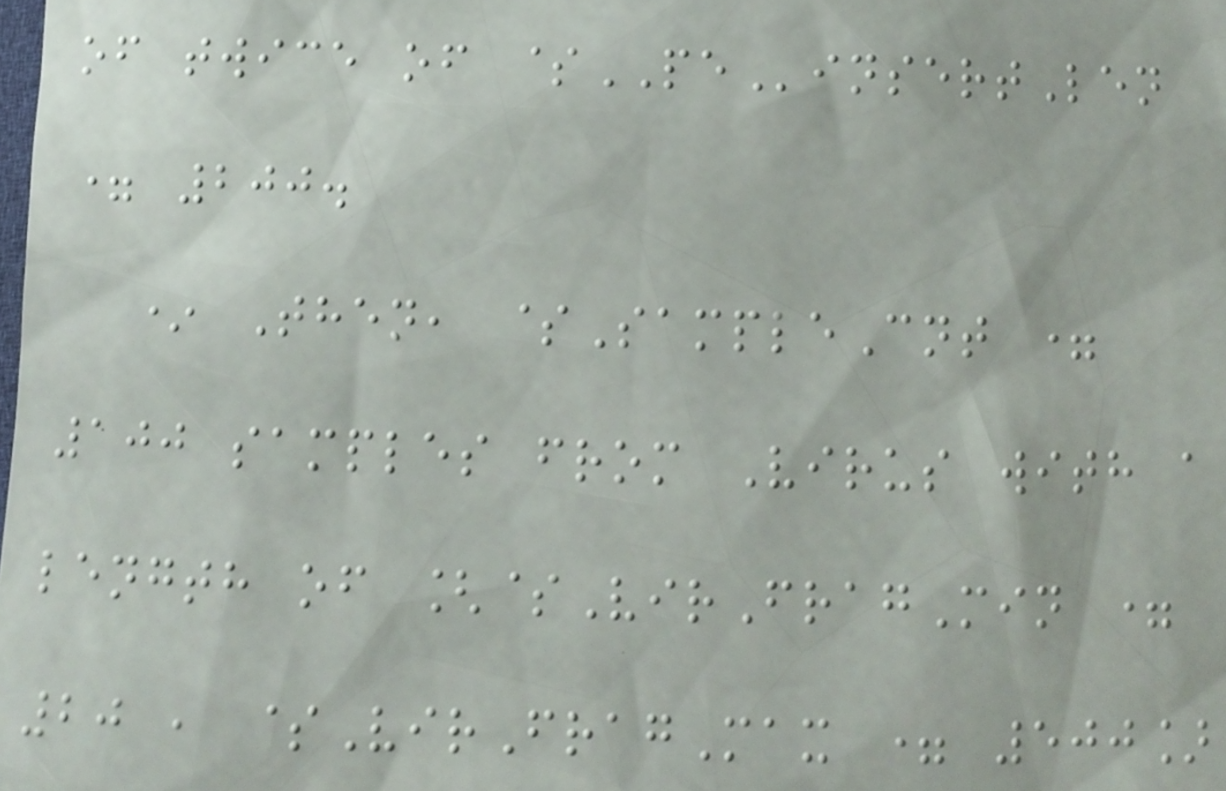of twice of $PEinsertLen
= 200.
* Then, $SampleCnt =
100 samples from Virus with a
length of [$VirFragMin =
20 , $VirFragMax = 500]
